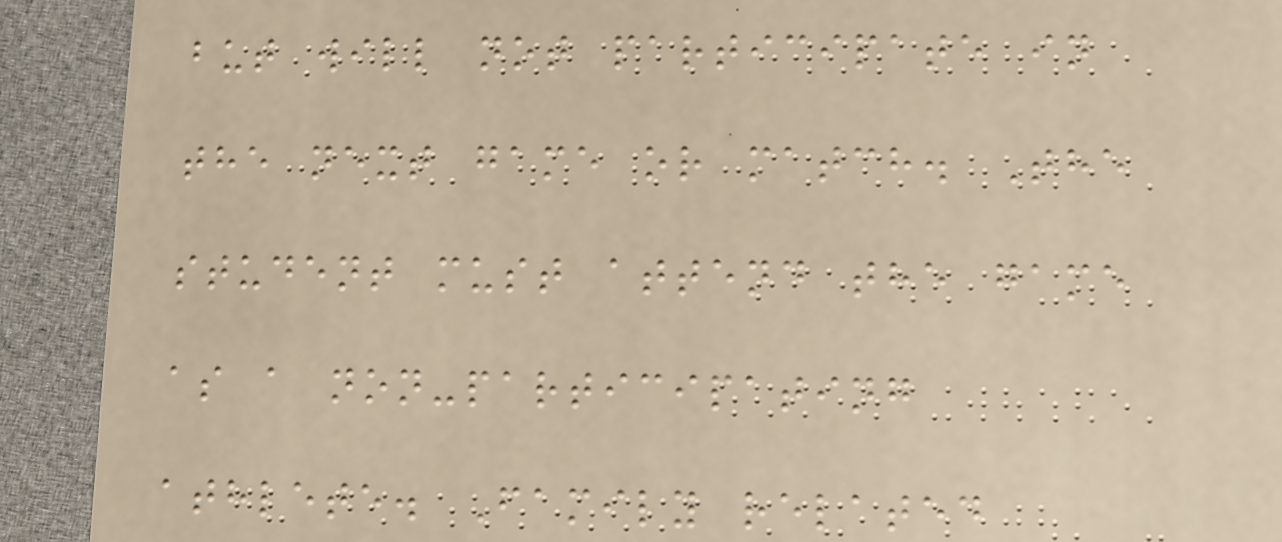but will not participate in
the next game or match. The
student must attend the game
as a non-participating
athlete. Family related
